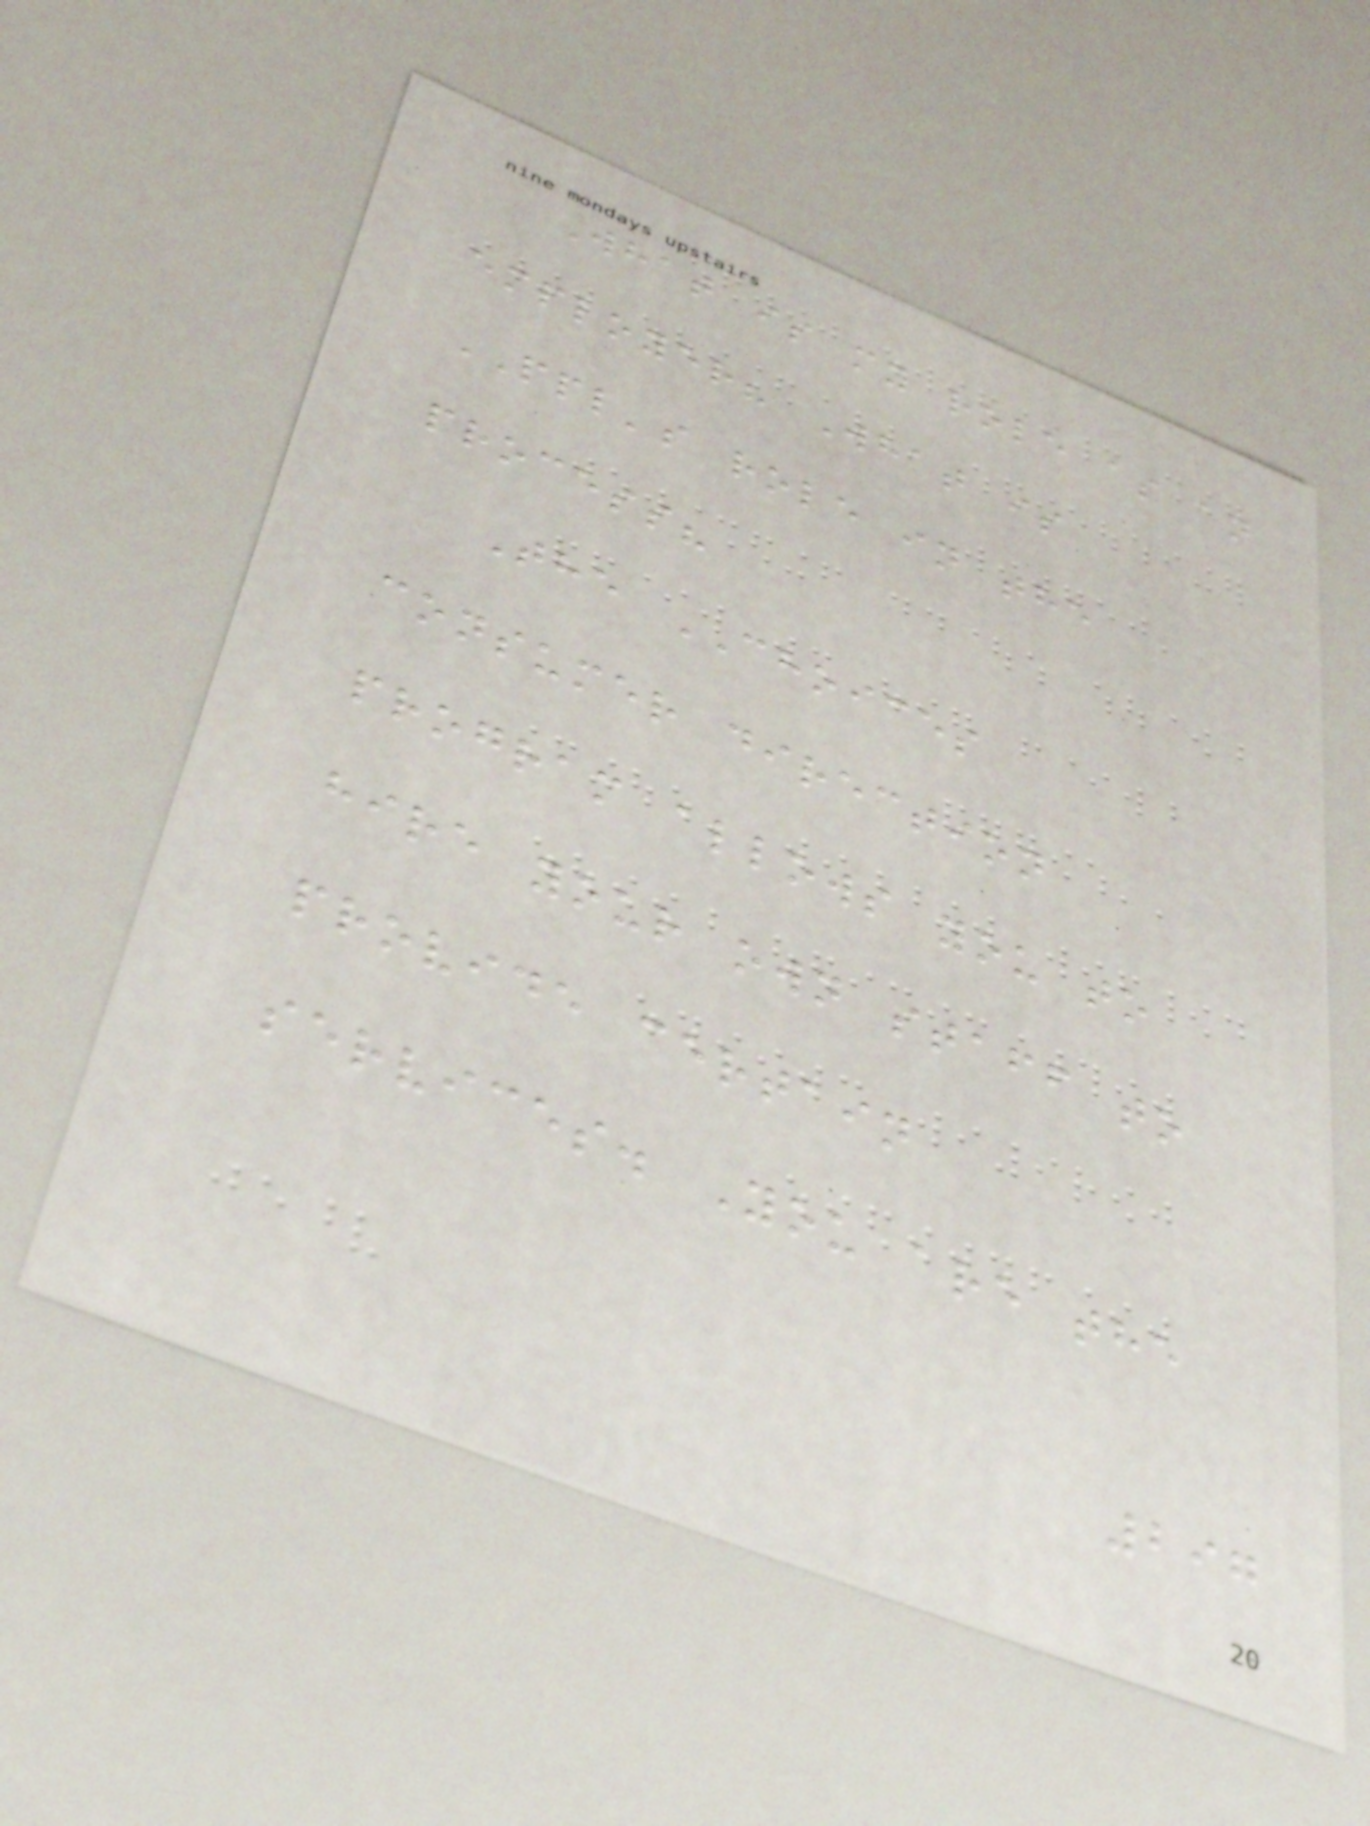What is my role as an
employer? What is
PPL's role in the
process?
The CHOICES
consumer direction
program allows you to
hire your own staff to
provide certain
services. You are the
297
